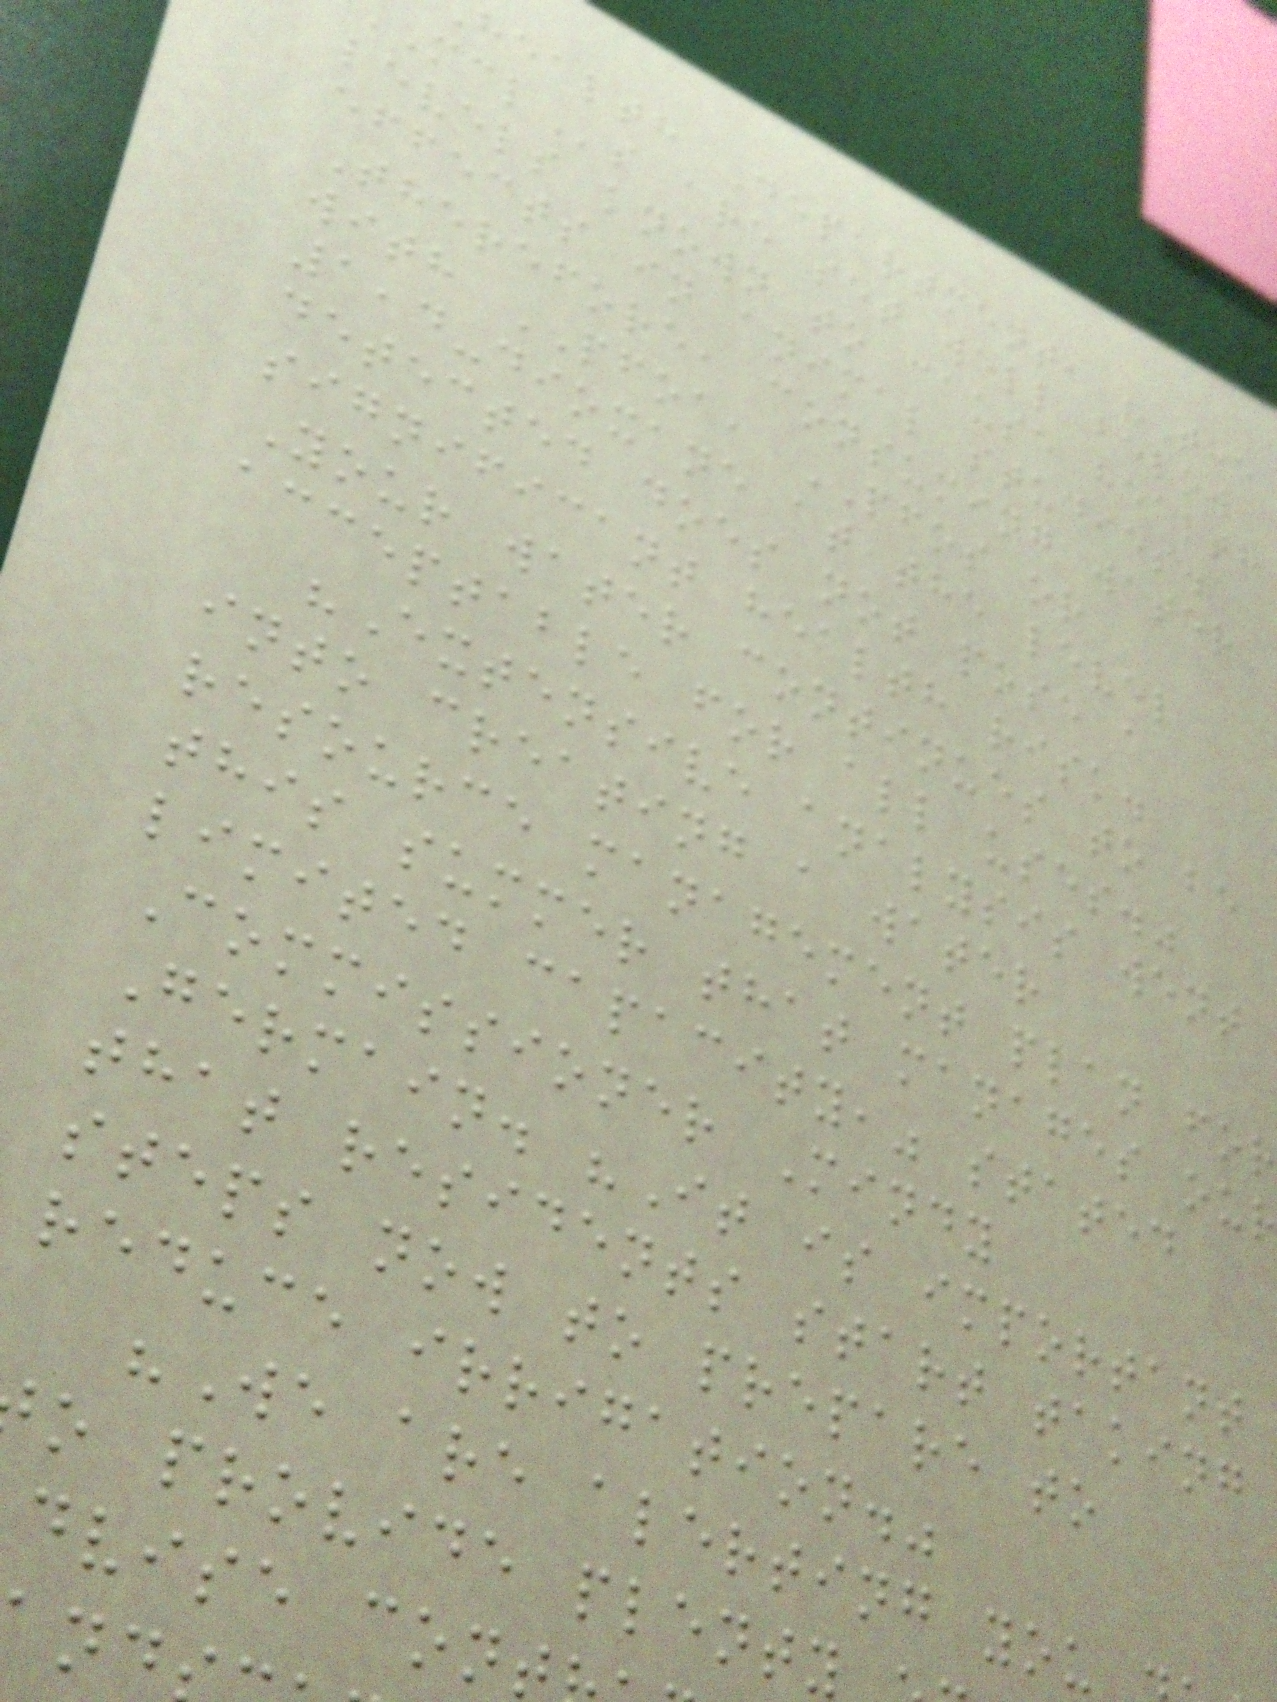health Department, "The
s are set well below
levels known to cause health
effects in animal studies.
Therefore, consuming water
with PFOA, PFOS or
1,4-dioxane at the level
detected does not pose a
significant health risk.
Your water continues to be
acceptable for all uses."
"Extensive analysis went
into creating a water
resource management plan for
this summer that manages our
limited capacity," stated
Commissioner Mindy
Germain. "It is important
that residents start taking
steps now to prepare to
reduce irrigation."
"We are alerting you
o provide plenty
dvise con
